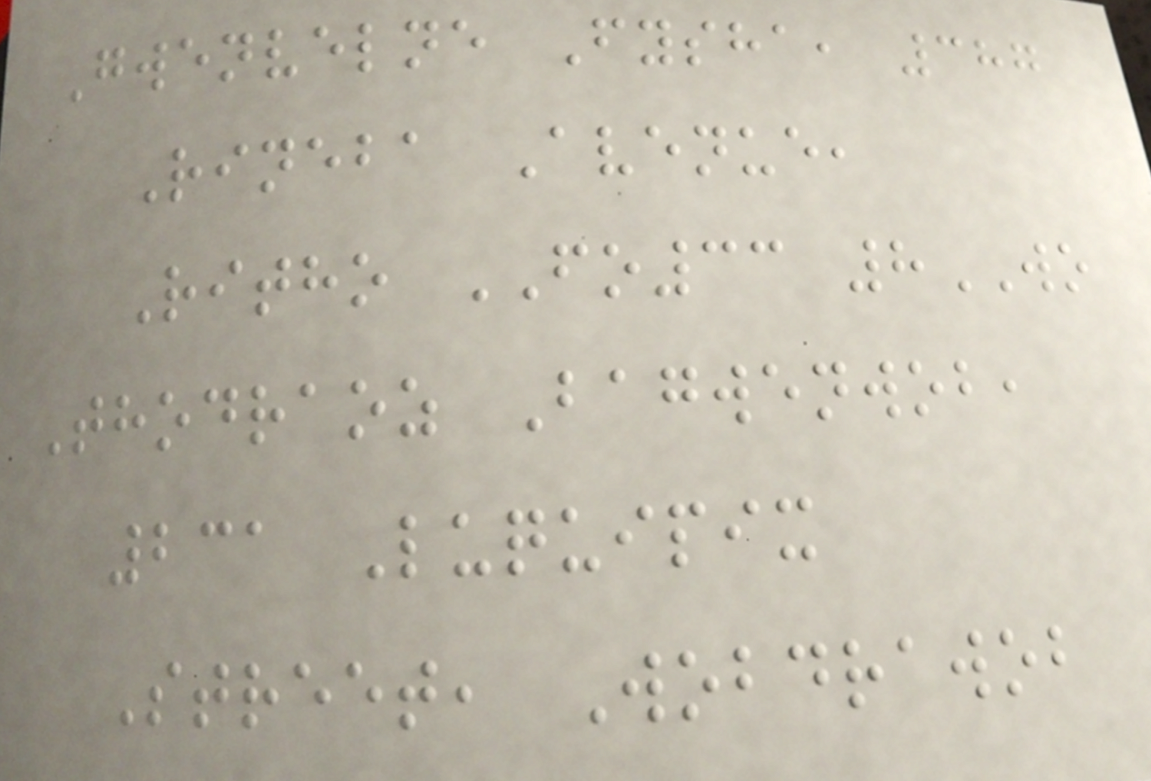Gwenvelne Fysha, 387
Rineba Avenue,
Ritho FO33 8WO
Thodraoz Bagwenwob,
231 Luquipix
Street, Wobdrawob
